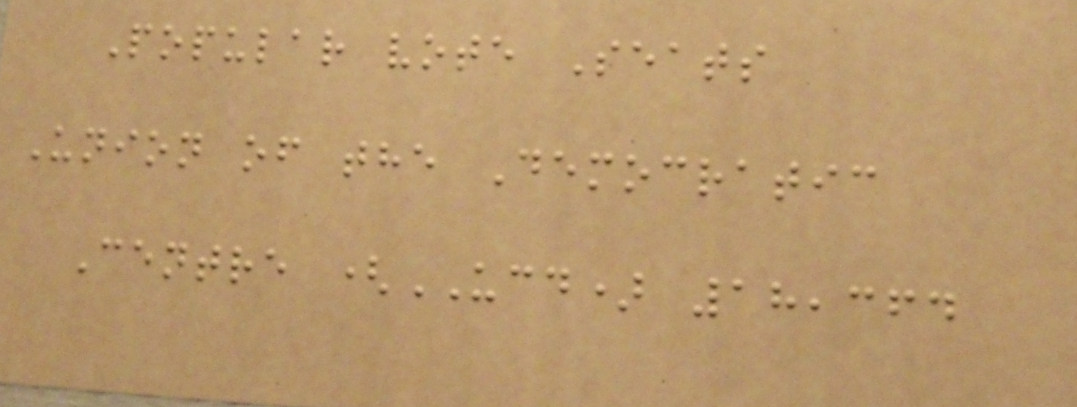Popular vote Seats
Union of the Democratic
Centre (UCD) 18,364
